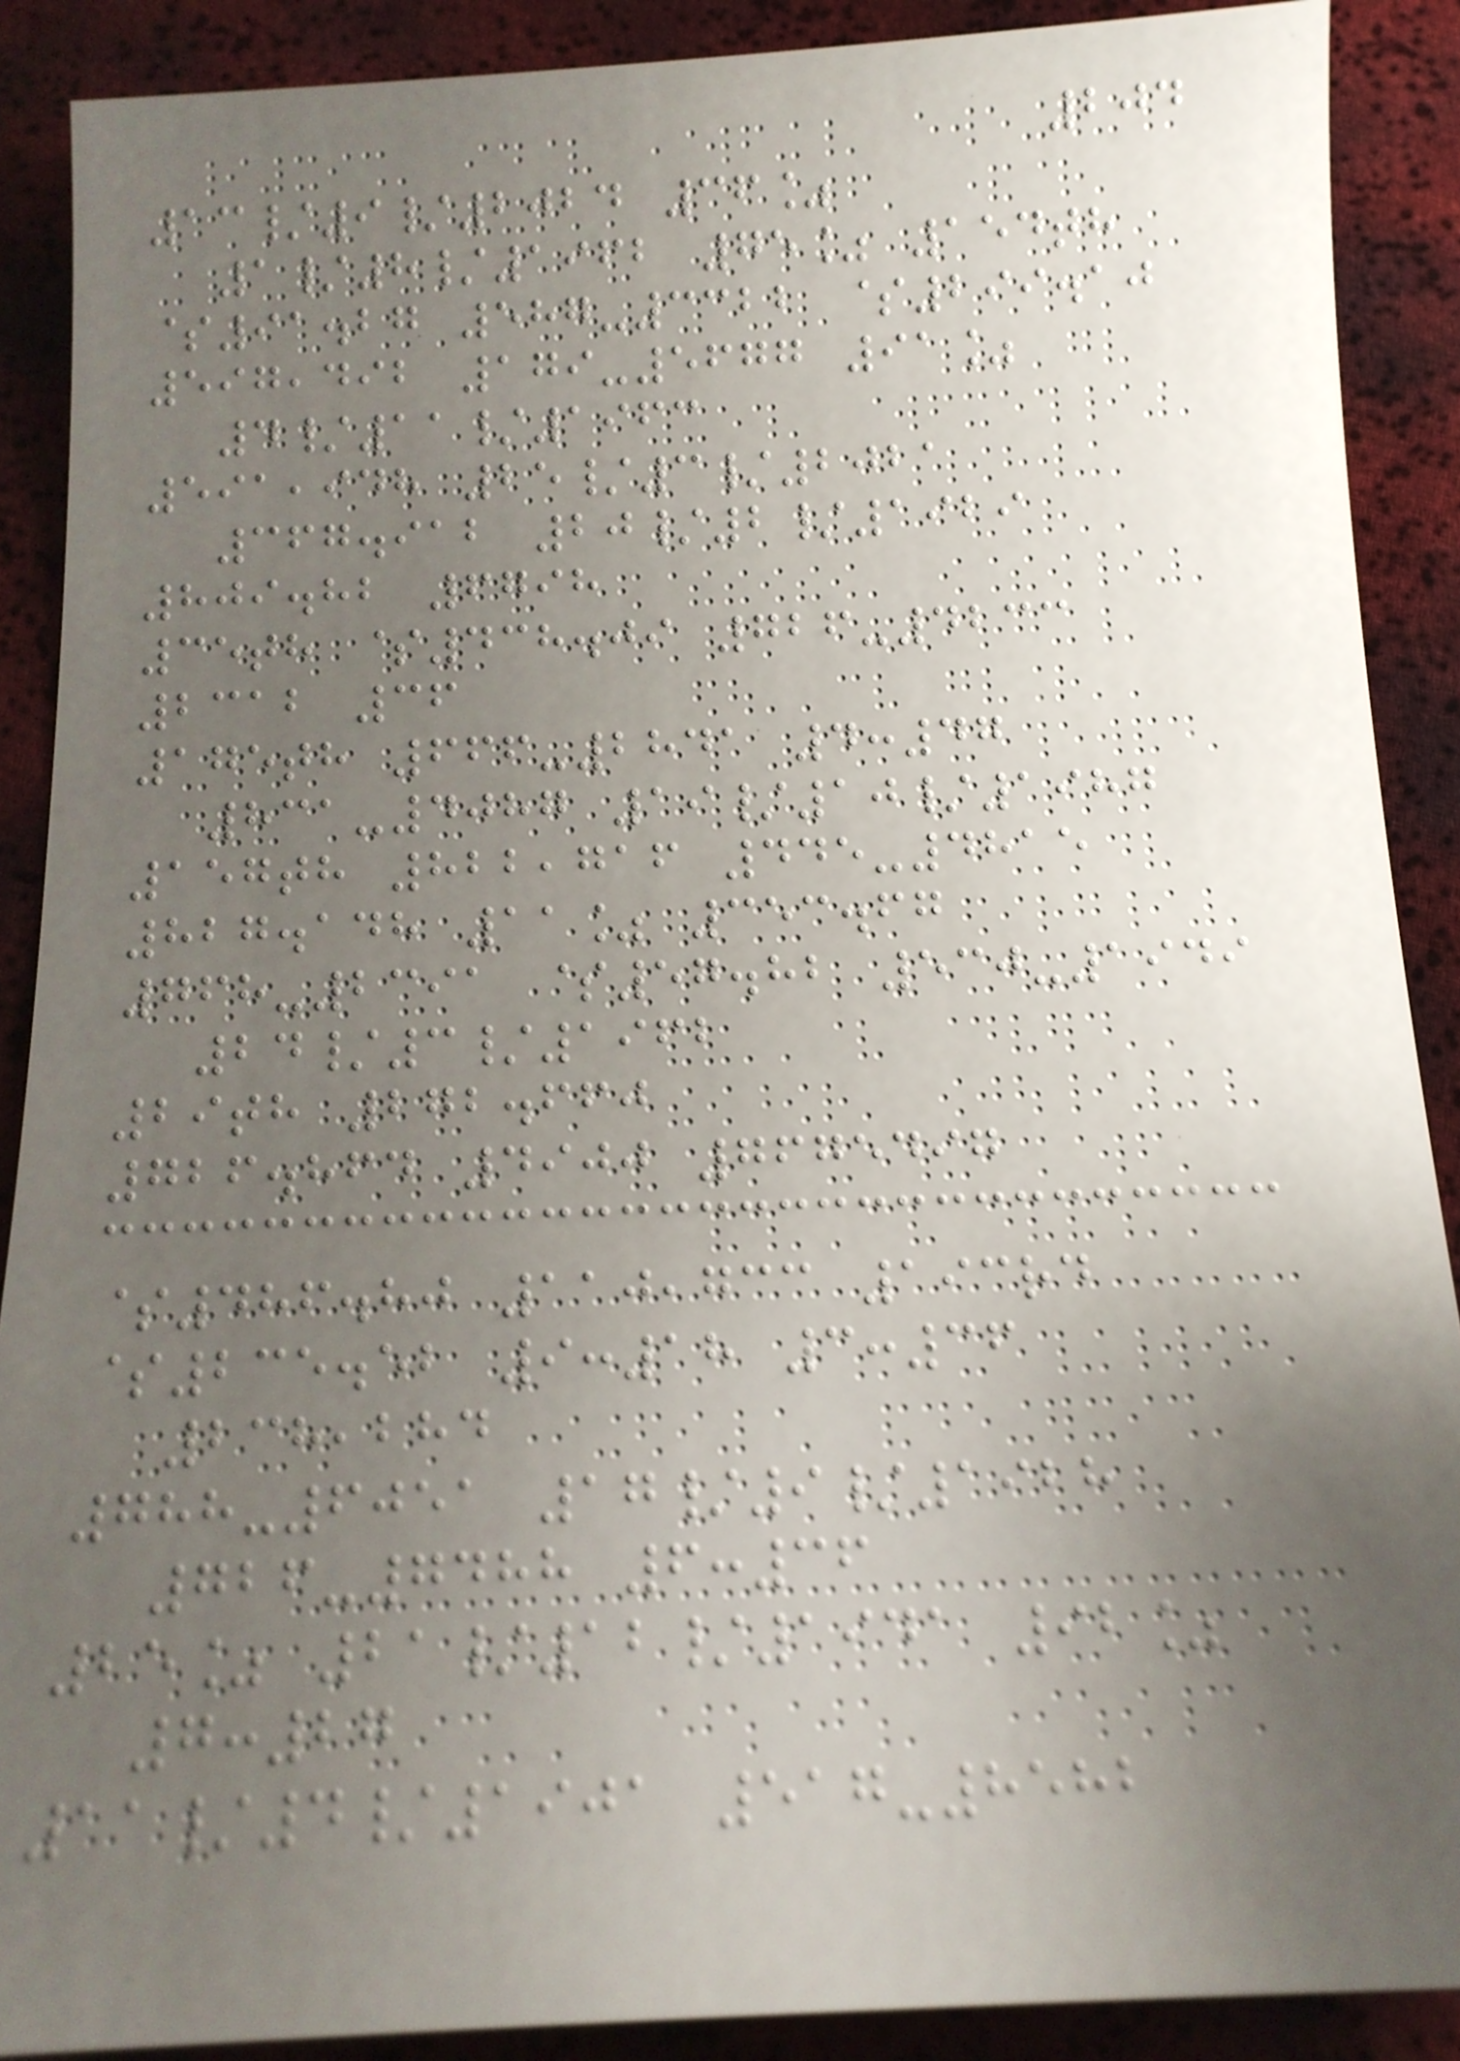204
13/9/2024 36%
1/8/1962 75% 154th
$91.27 587-3322 $299.10
597,492 179-5677 91%
4/11/1963
591,948 25/3/2021
367.912 20/2/1929
809.82 6798
35th $438.09 726-4233
2312 36
175th 666-2841 4:47
831-4087 19/10/1987
157th 822,716 445-4815
827.148 11% 353.67
768-2391 $57.82 530-1949
24/3/1962
29th 272.660
726.864 4900 7675497
$486.80 110,733 193rd
$235.52 9:18 3:36
238,284
788-6051 17/9/1928
726-7488 6:36
25% 21/12/1941 92%
7:27
11/4/1901 517-8582
